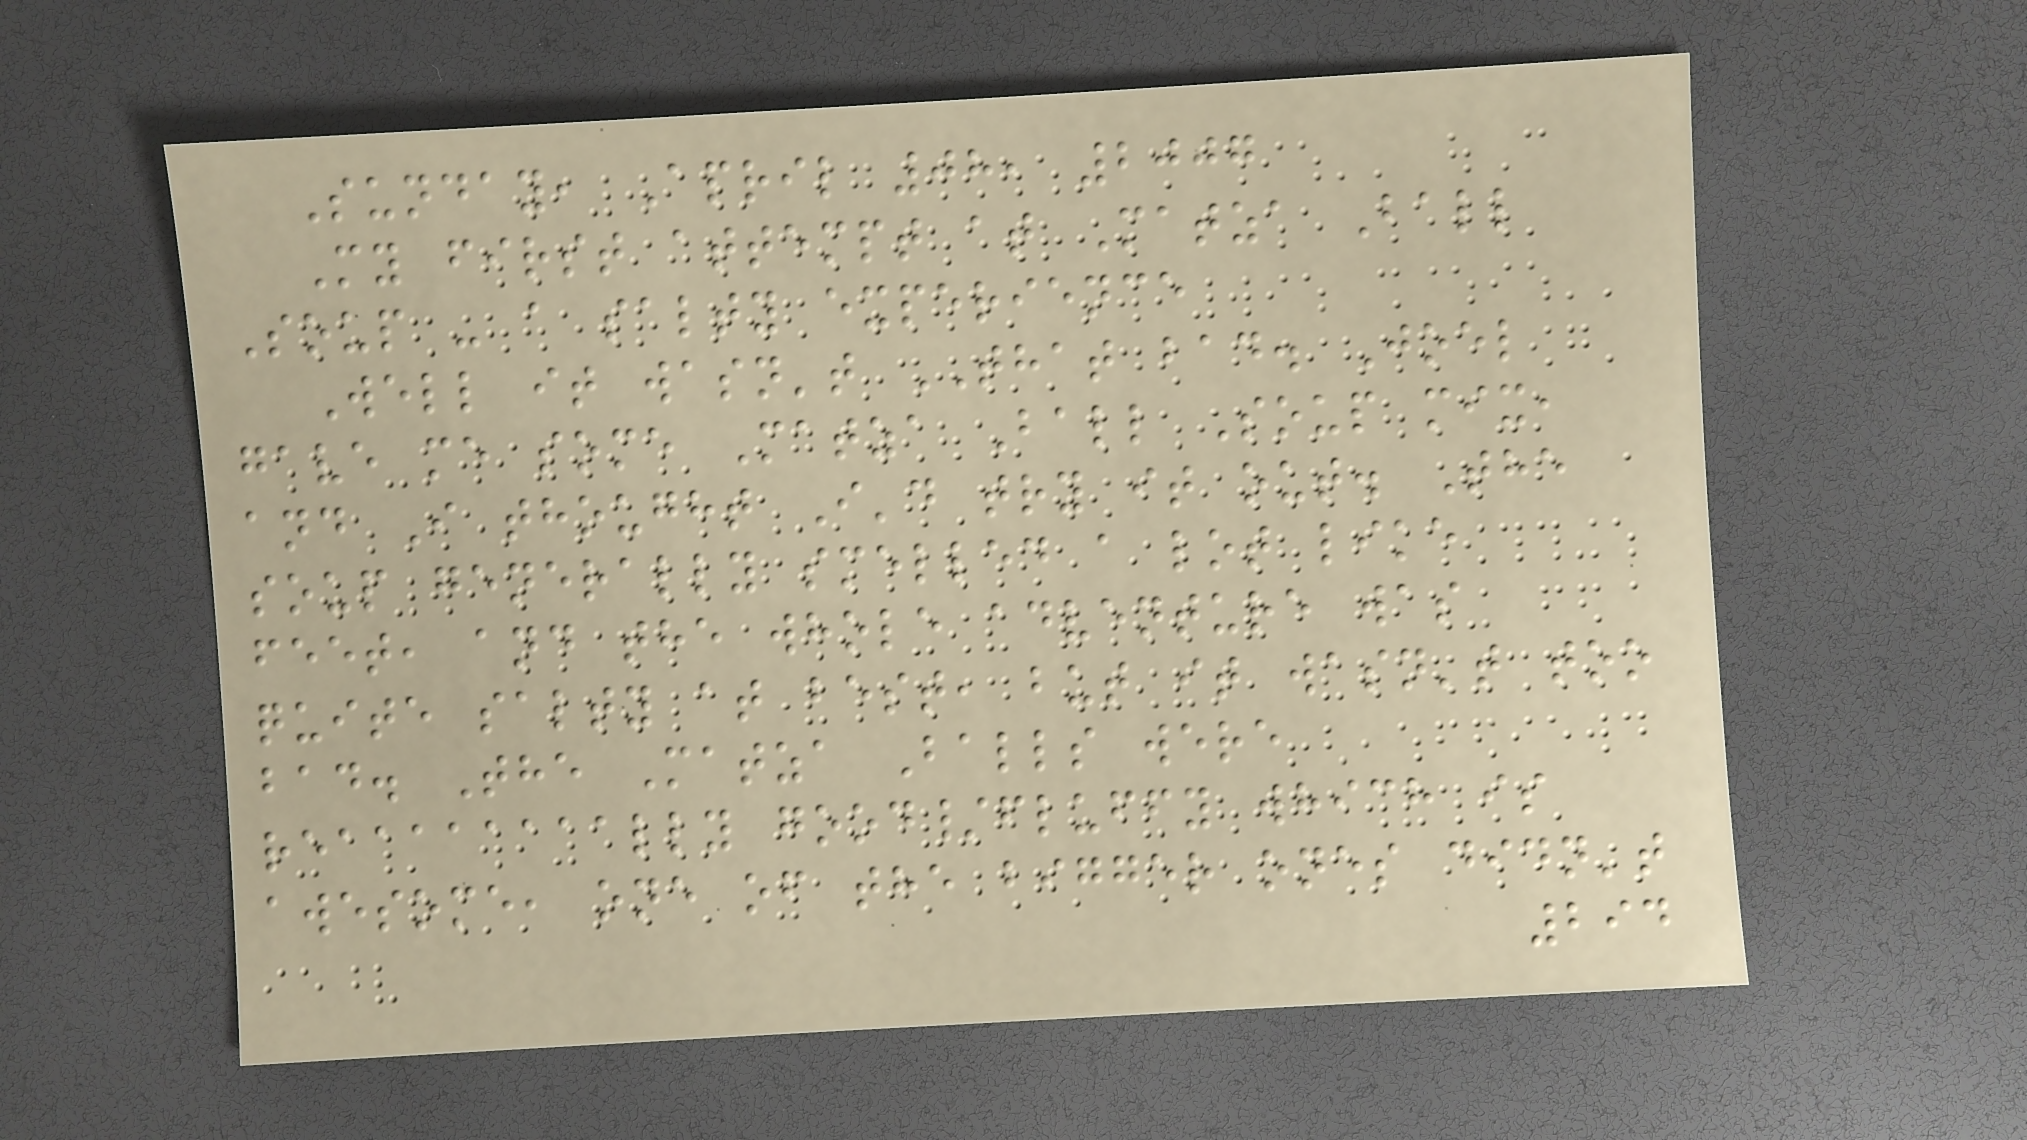Sunday, April 08, 2007
My first attempt at Matza Ball
Soup - a salty experience
Well it wasn't THAT bad. Joel
gave me some Matza Ball Soup mix,
and I thought I'd try it out. The
soup generally smelled a lot like
feet, and the whole adventure was
quite salty at best, but it wasn't too
bad. The Matza Balls were
reaaaaaaaally good/fluffy which is
awesome, one of the bigger ones didn't
294
